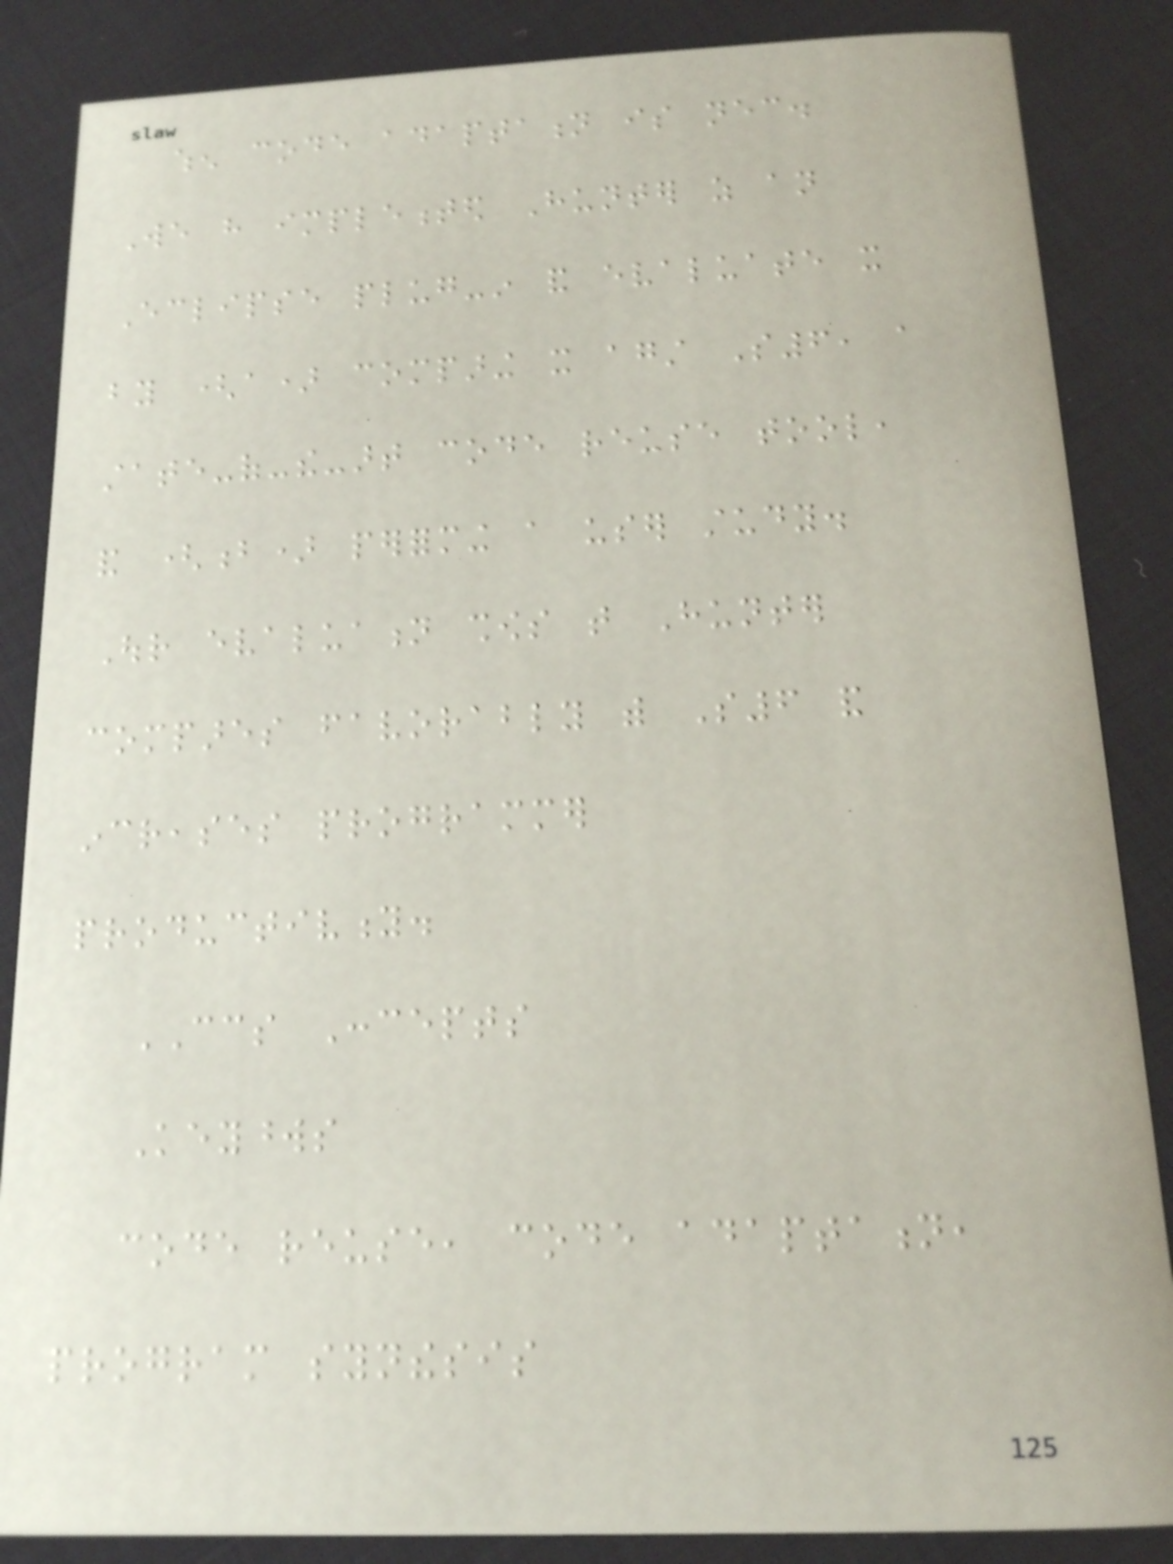when code adaptation is necessary.
We have implemented Hunter as an
Eclipse plug-in and evaluate it
by (a) comparing it against S6, a
state-of-the-art code reuse tool,
and (b) performing a user study.
Our evaluation shows that Hunter
compares favorably with S6 and
increases programmer
productivity.
CCS Concepts
Keywords
code reuse, code adaptation,
program synthesis
